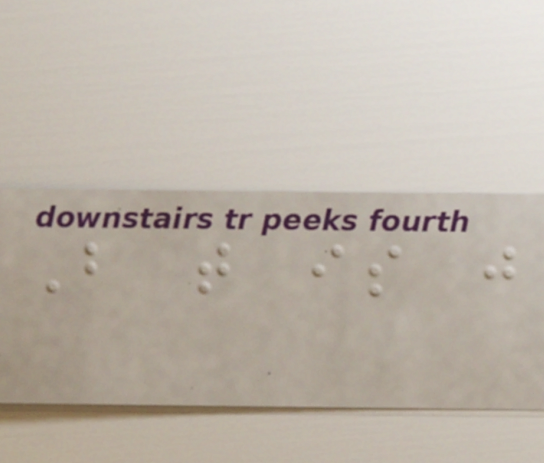But that is just
